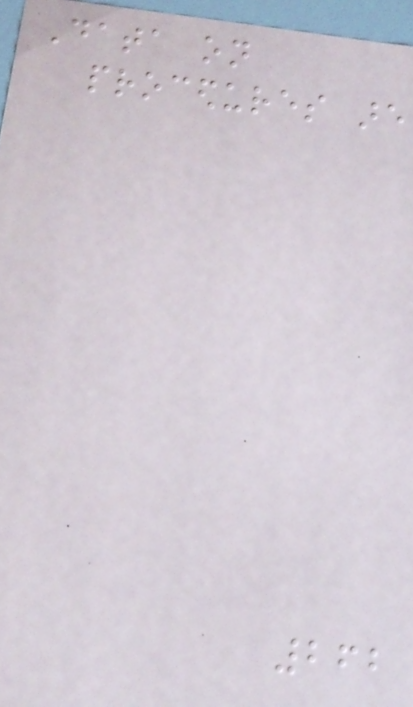Data on
procedures are
262
